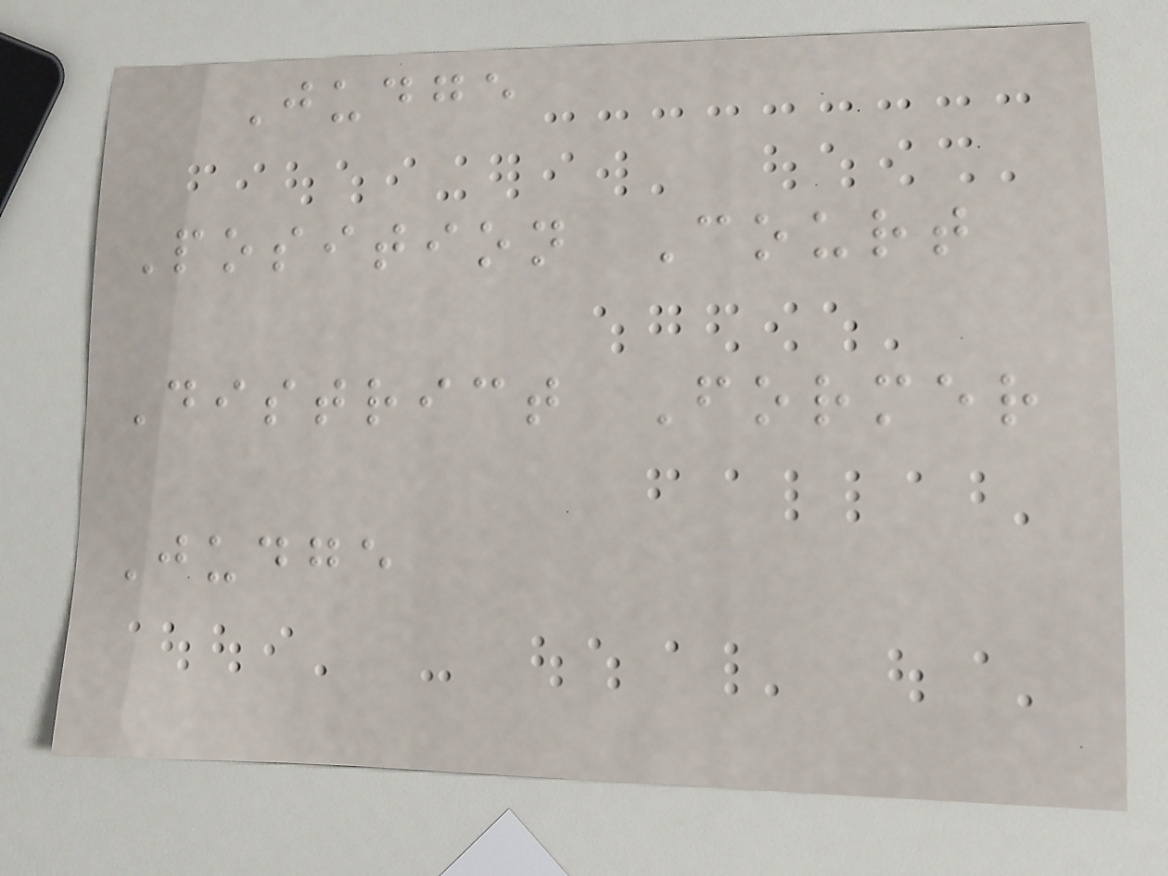Judge
Position Court
District Former
Judge
